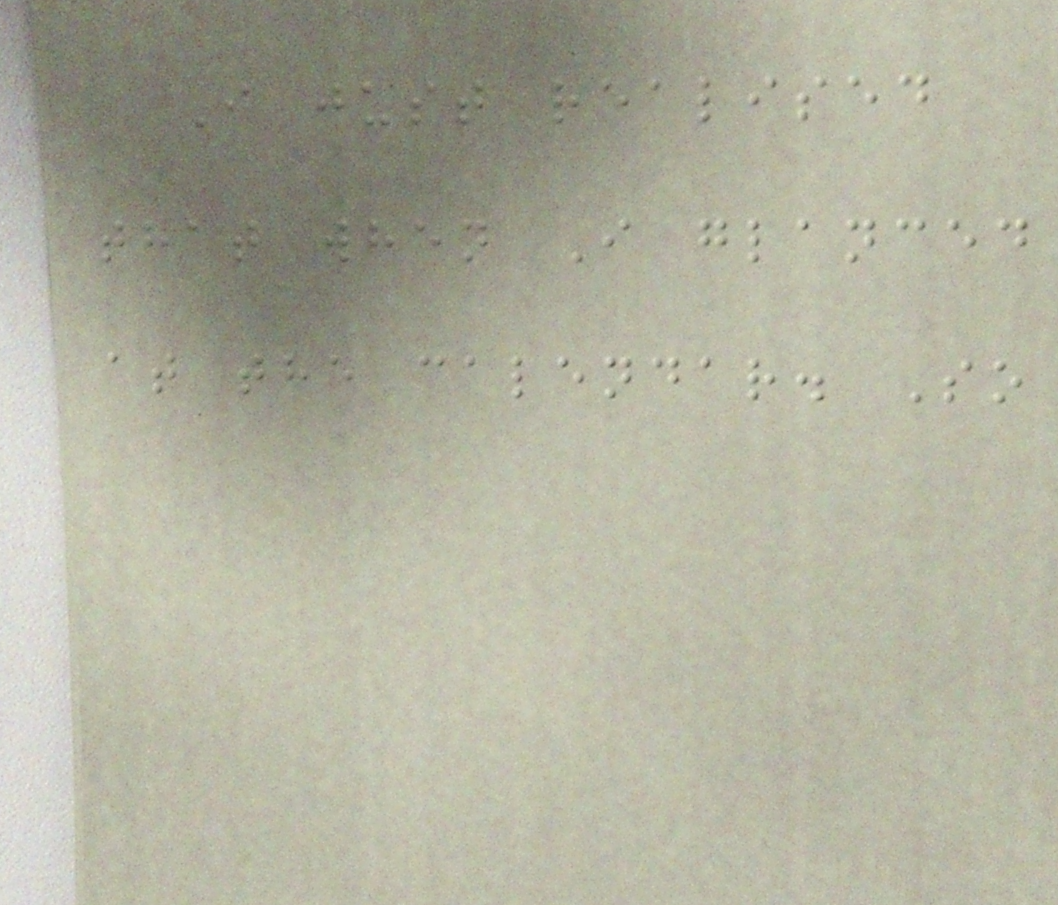I just realised
that when I glanced
at the calendar. So
